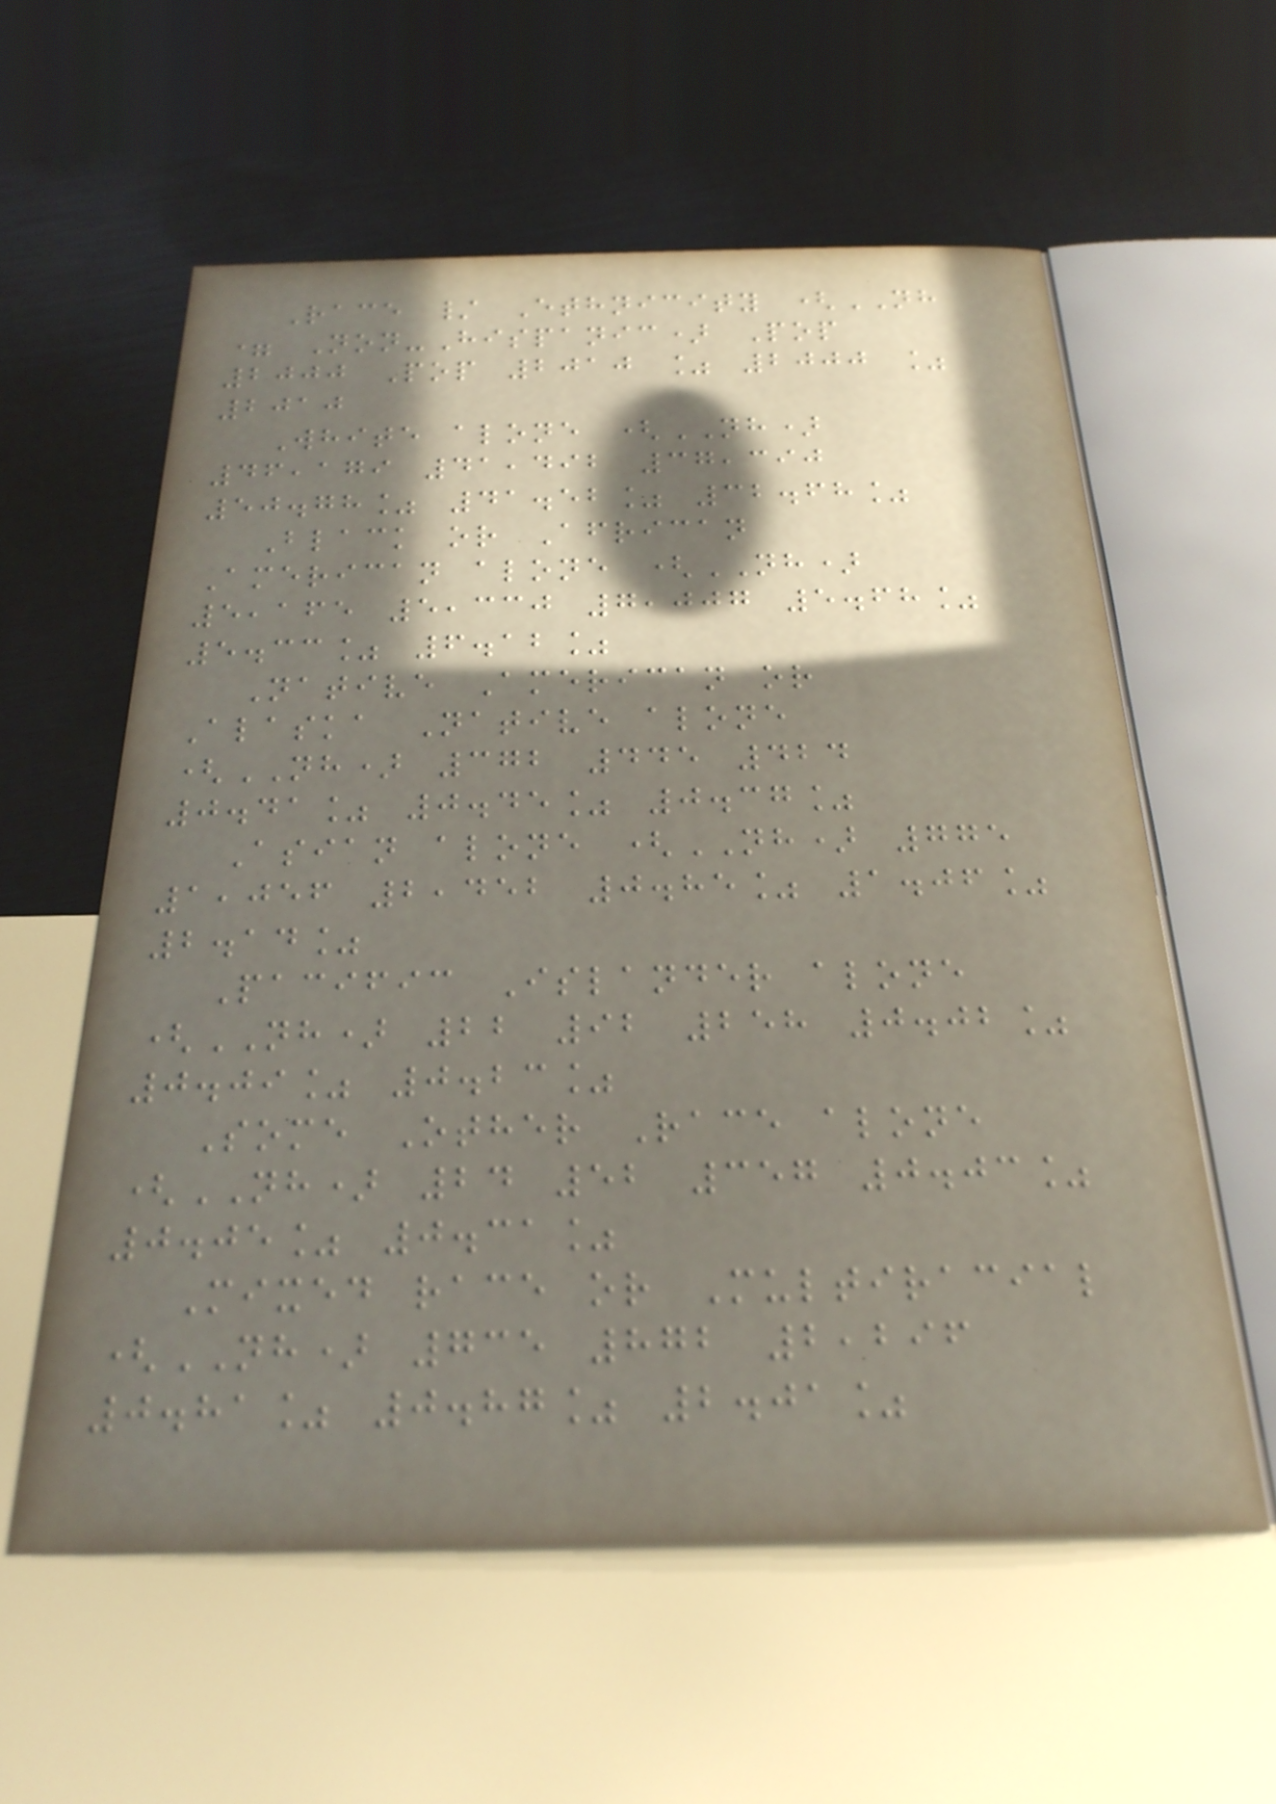Race / Ethnicity (NH
= Non-Hispanic) Pop
2000 Pop 2010 % 2000 %
2010
White alone (NH)
46,179 41,492 37,390
50.78% 41.52% 32.68%
Black or African
American alone (NH)
5,165 5,330 7,007 5.68%
5.33% 6.12%
Native American or
Alaska Native alone
(NH) 372 445 424
0.41% 0.45% 0.37%
Asian alone (NH) 775
1,056 2,452 0.85% 1.06%
2.14%
Pacific Islander alone
(NH) 22 92 258 0.02%
0.09% 0.23%
Some Other Race alone
(NH) 24 52 357 0.03%
0.05% 0.31%
Mixed race or Multiracial
(NH) 735 872 2,296
0.81% 0.87% 2.01%
